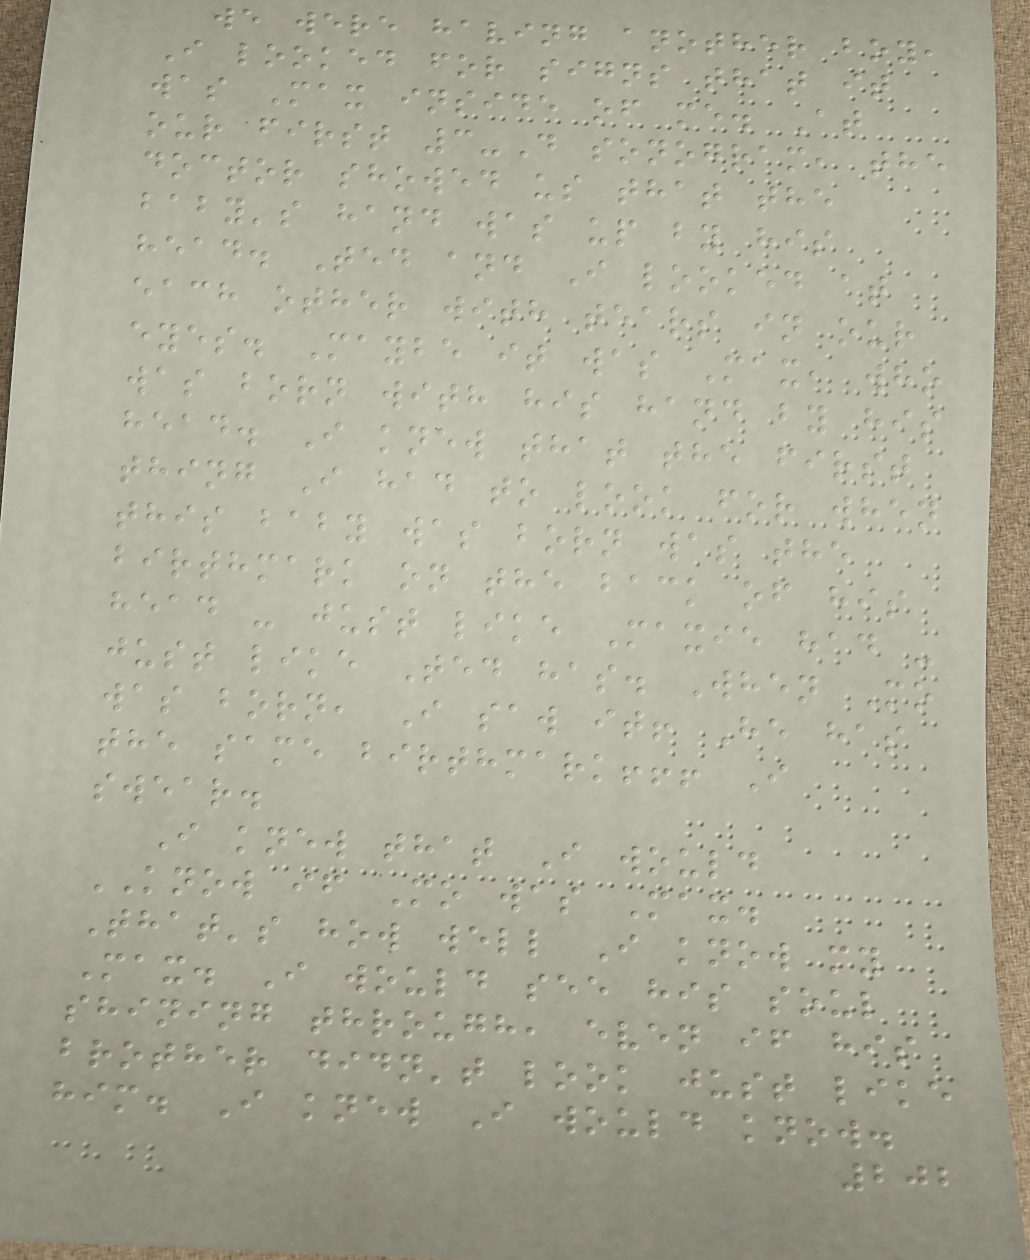we were having another boy,
I looked for signs that it
was Max inside of me. At
our first 3-D sonogram, the
doctor showed us that the
baby's hand was up by his
head. Ted and I looked at
each other with tears in our
eyes. Maybe it was Max, who
was born with his hand by his
head. I knew that the first
thing I had to look for when
this baby was born was the
birthmark on the back of his
head - just like Maxie had -
just like Ted has. When Mo
was born, I saw it! He has
the same birthmark!!! I
swear.
I knew that I would
KNOW if Mo was Max.
That's how well I know my
Max. I would see his soul
shining through, even if his
brother didn't look just like
him. I knew I would know.
202
